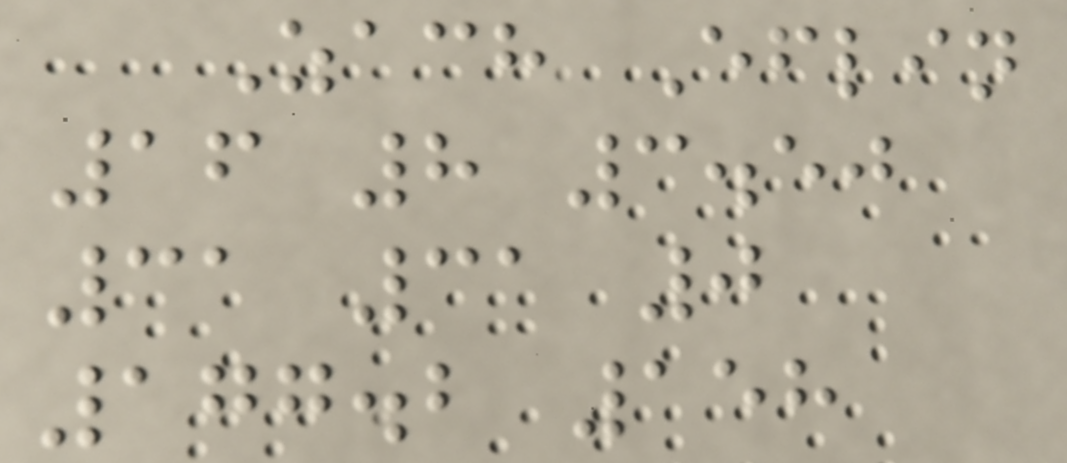Zach Eflin
16 8 3.50
31 31 0
177.2 158
